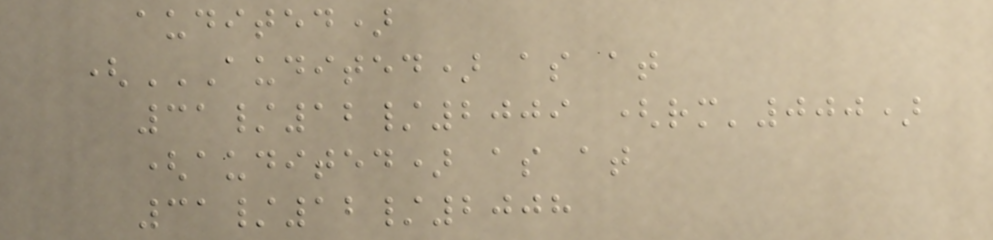audited)
(AUDITED) AS AT
31/12/2009 (RM'000)
(AUDITED) AS AT
31/12/2008
